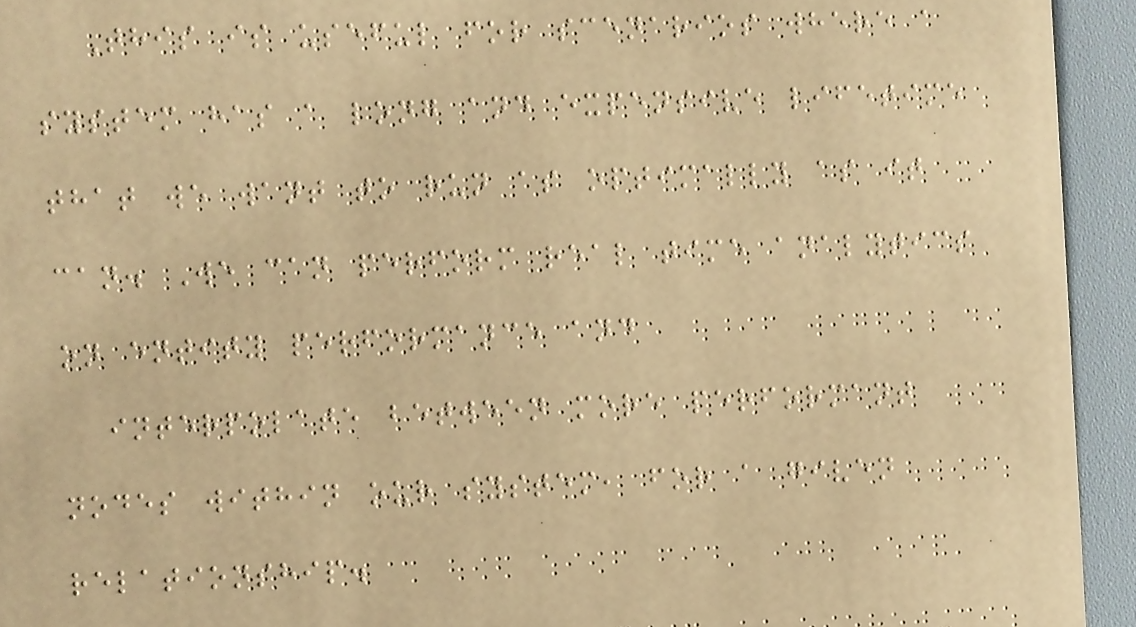This is useful for scenarios where a
system has a long and expensive lifetime
that we want to run as optimally as it
can. We can perform real time analytics
on entity performance and
interpolate between more performant
nodes within our system, for a given
relationship.
